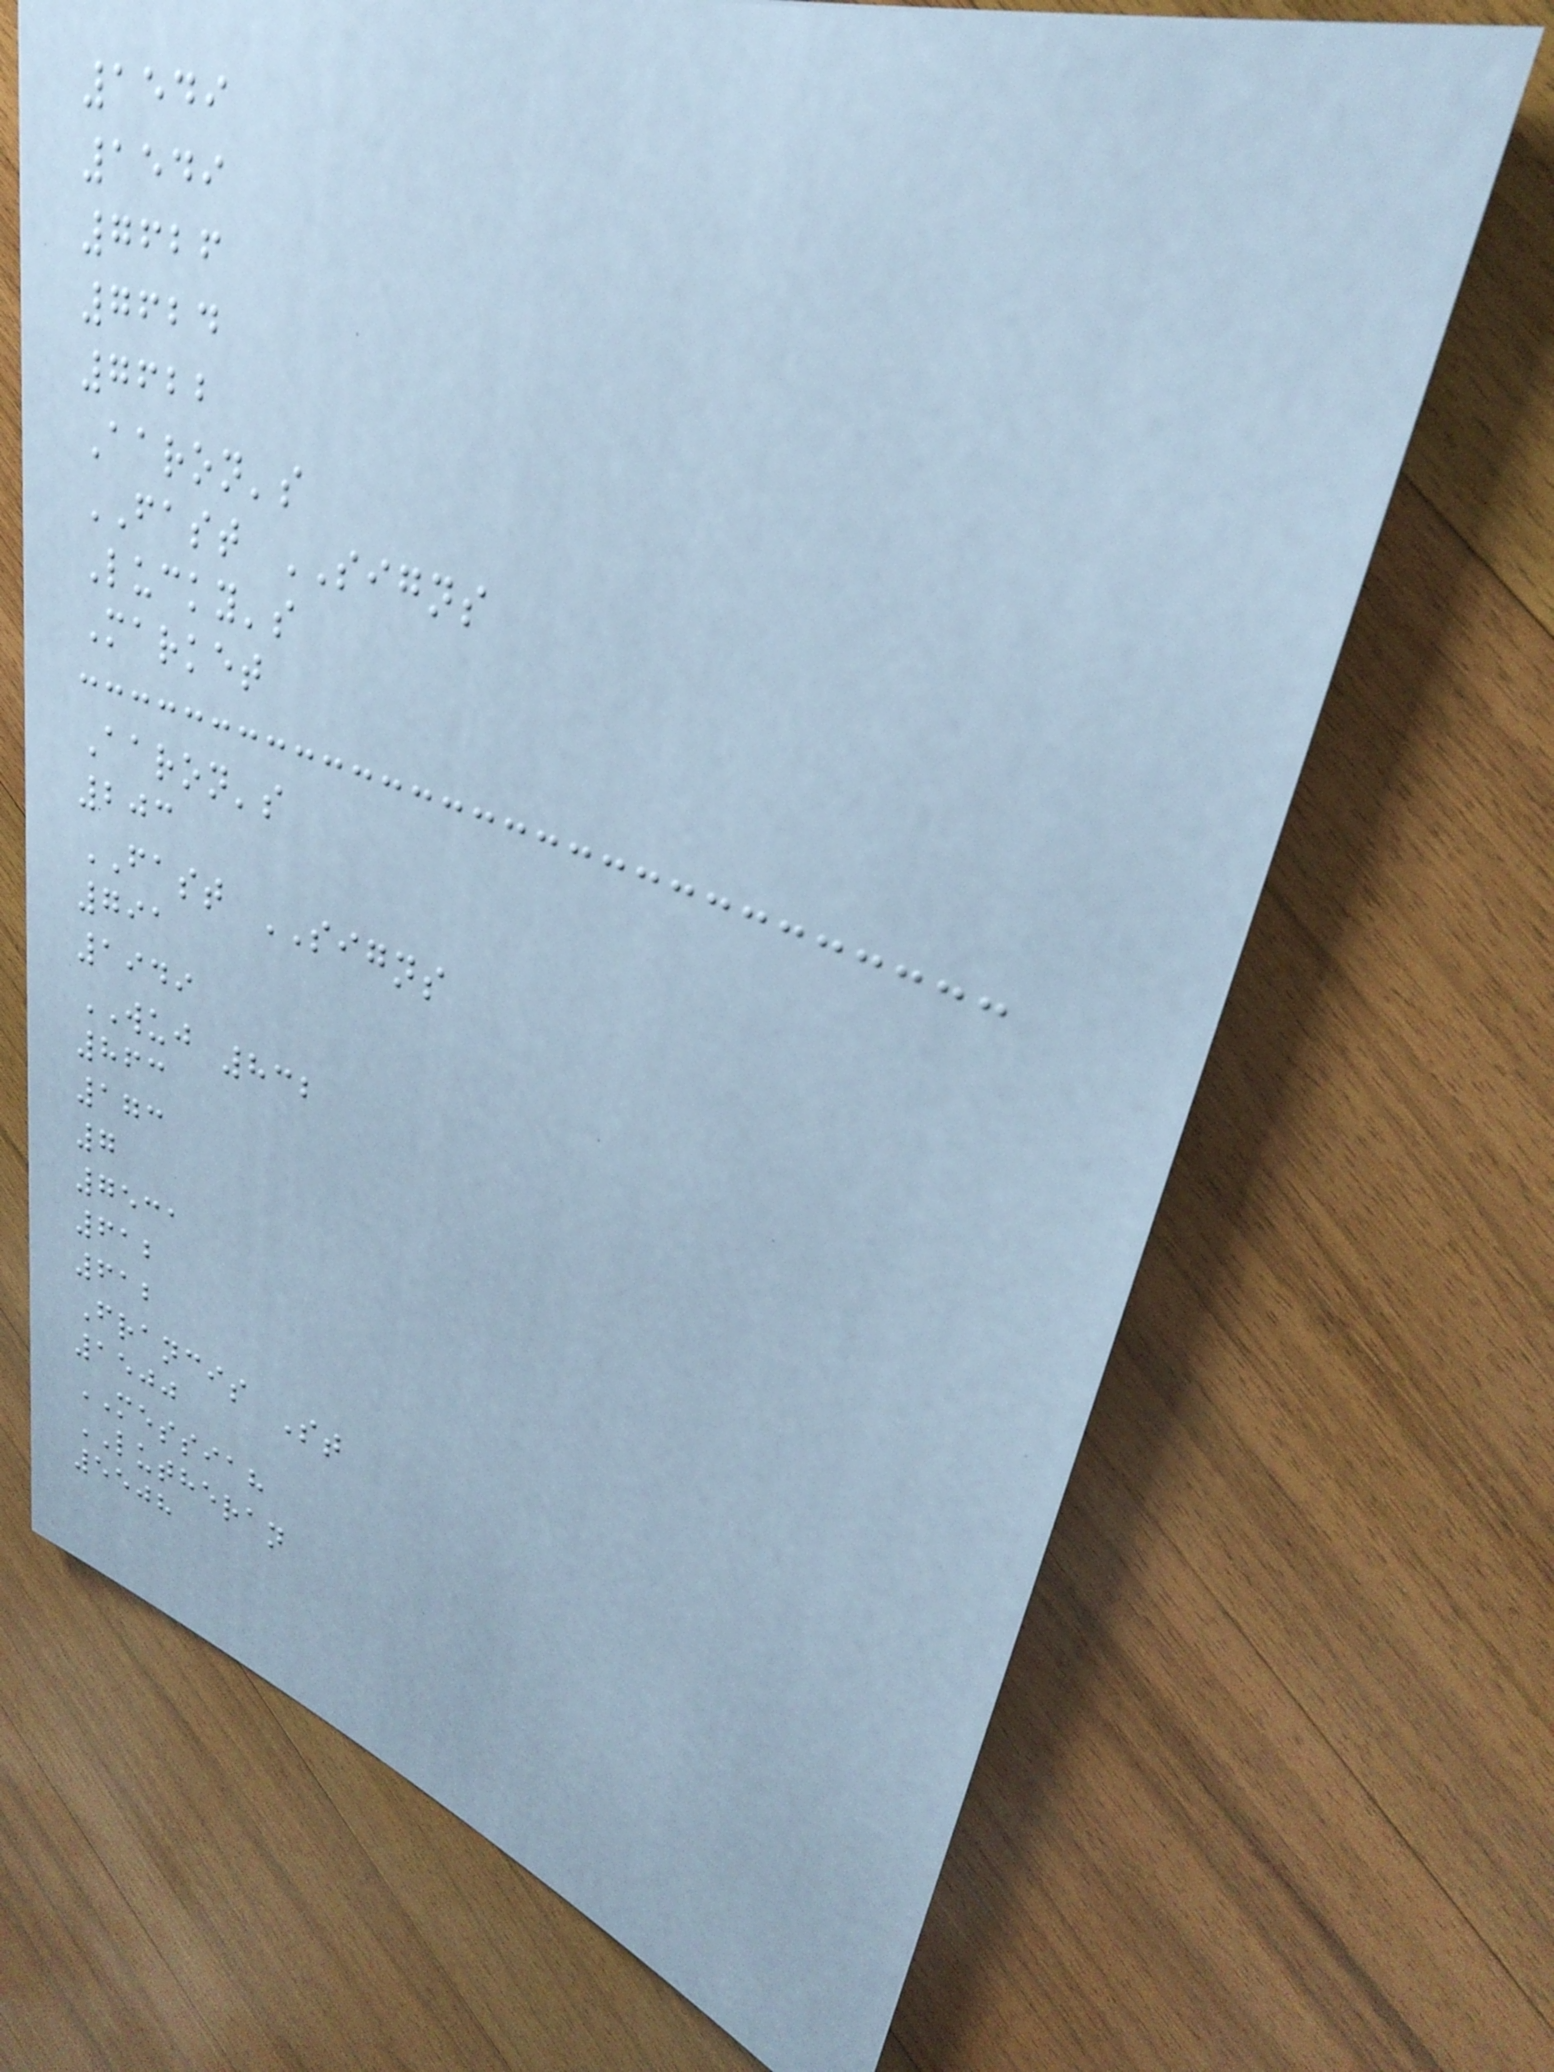1549
1549
7626
7624
7622
Aaron's
FAST SIGNS
Lucky's
Market
Aaron's
203
FAST SIGNS
791
1949
WUJ 832
863
173
7
7531
612
612
Francis St
1500
MESSIAH
LUTHERAN
5508
